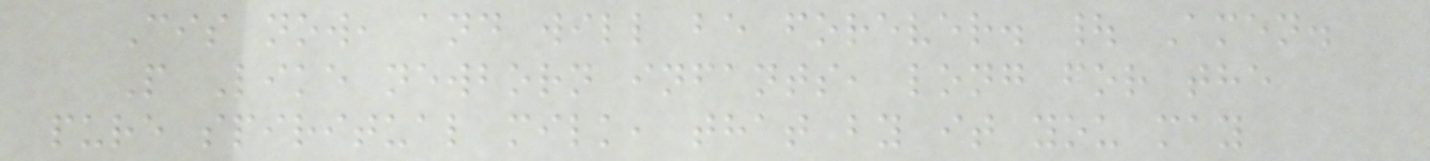Cis now, and will be forever. | Amen.
P Like newborn infants, long for the
pure spiritual milk, that by it you may
